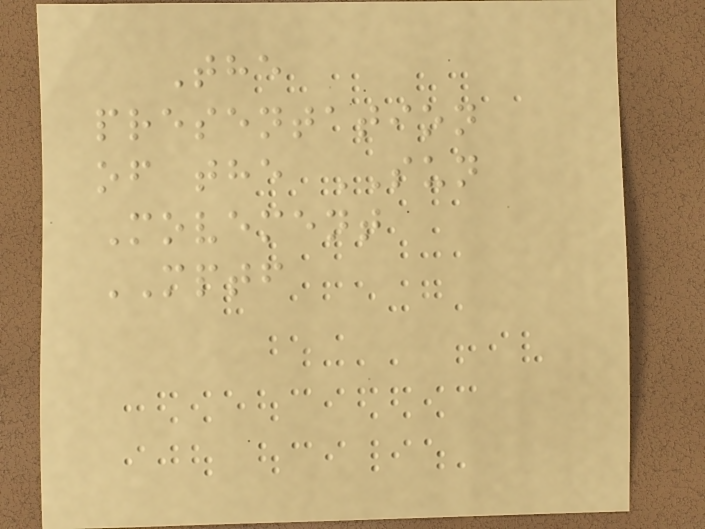The
presentation
of the SUN
Movement
MPTF
